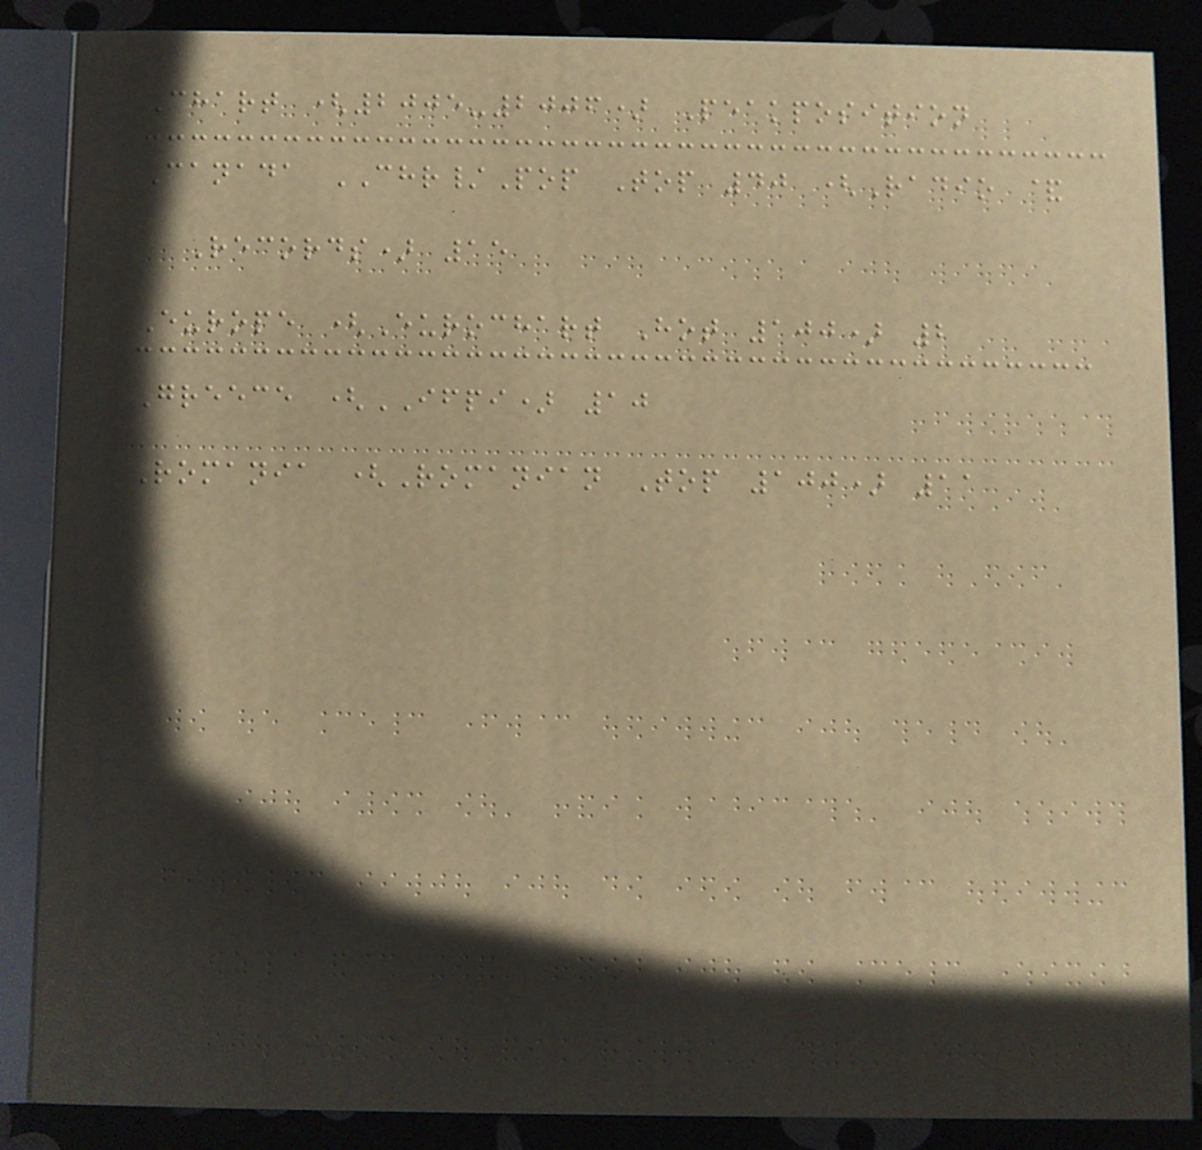Chart (2005-2006) Peakposition
Canada CHR/Pop Top 40 (Radio &
Records) 15
Europe (Eurochart Hot 100) 2
Greece (IFPI) 10
Romania (Romanian Top 100) 11
